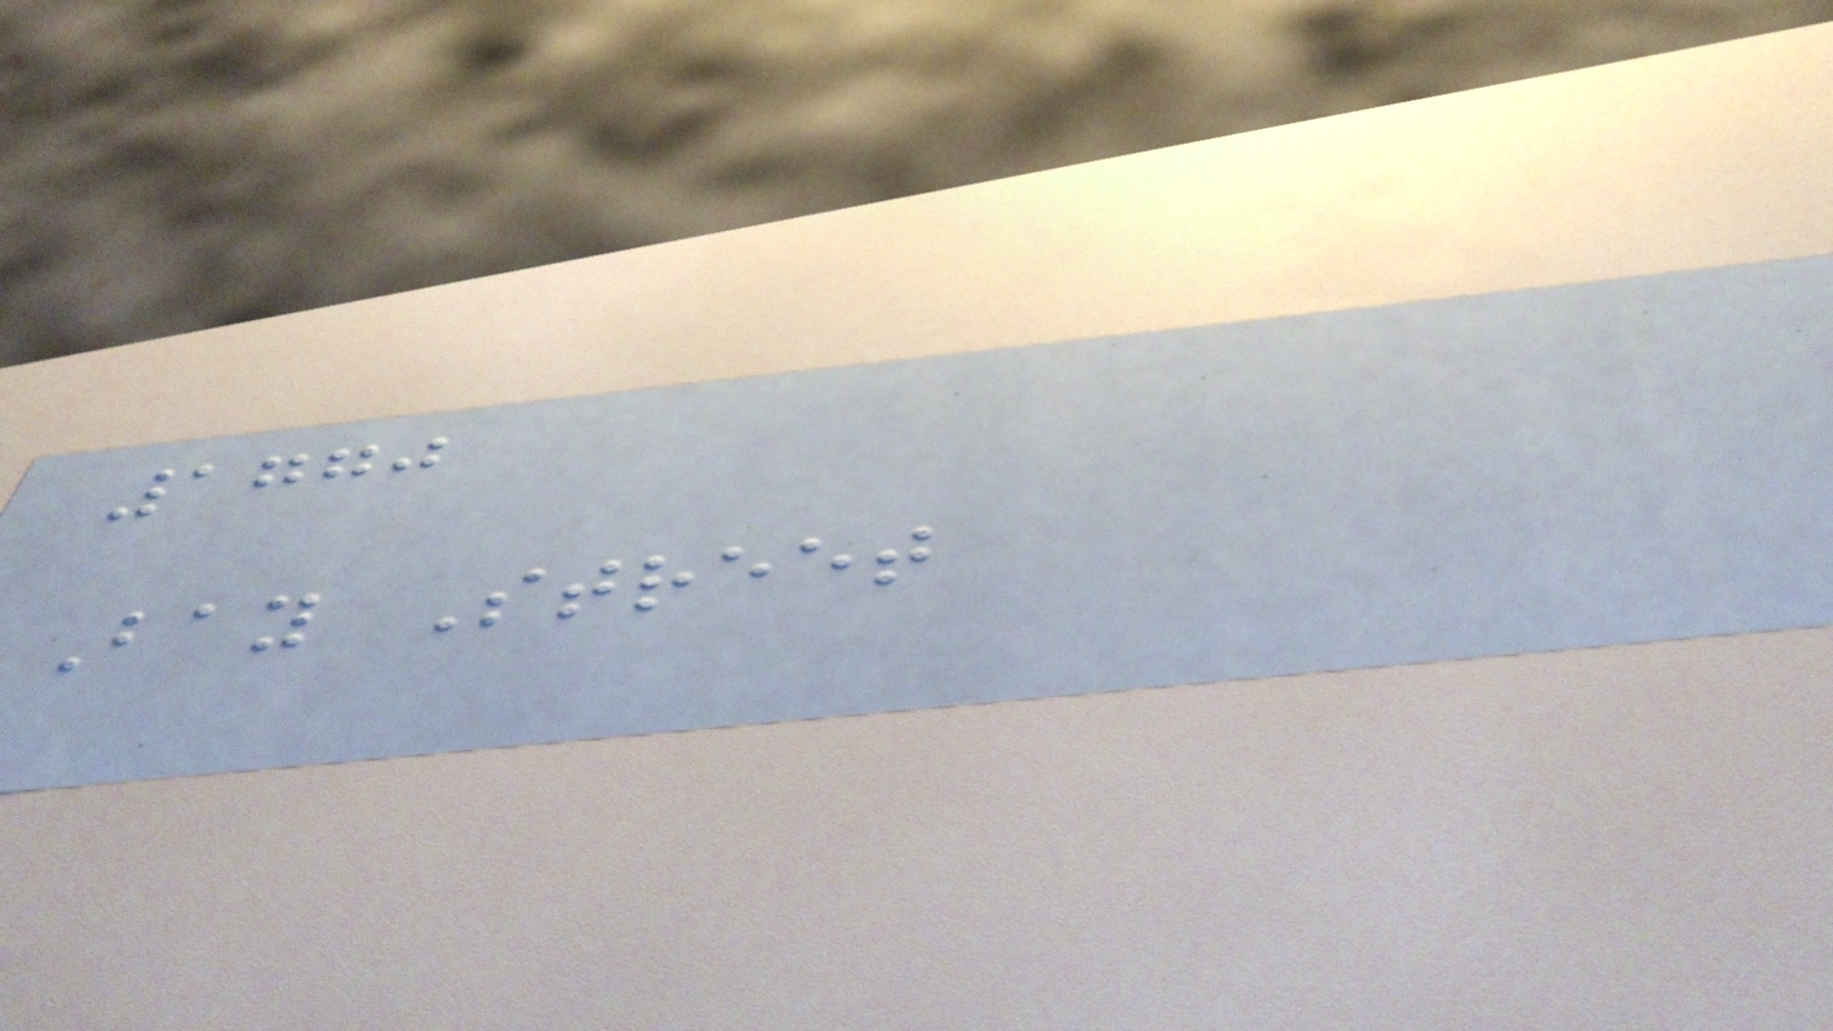1770
Bay Street
